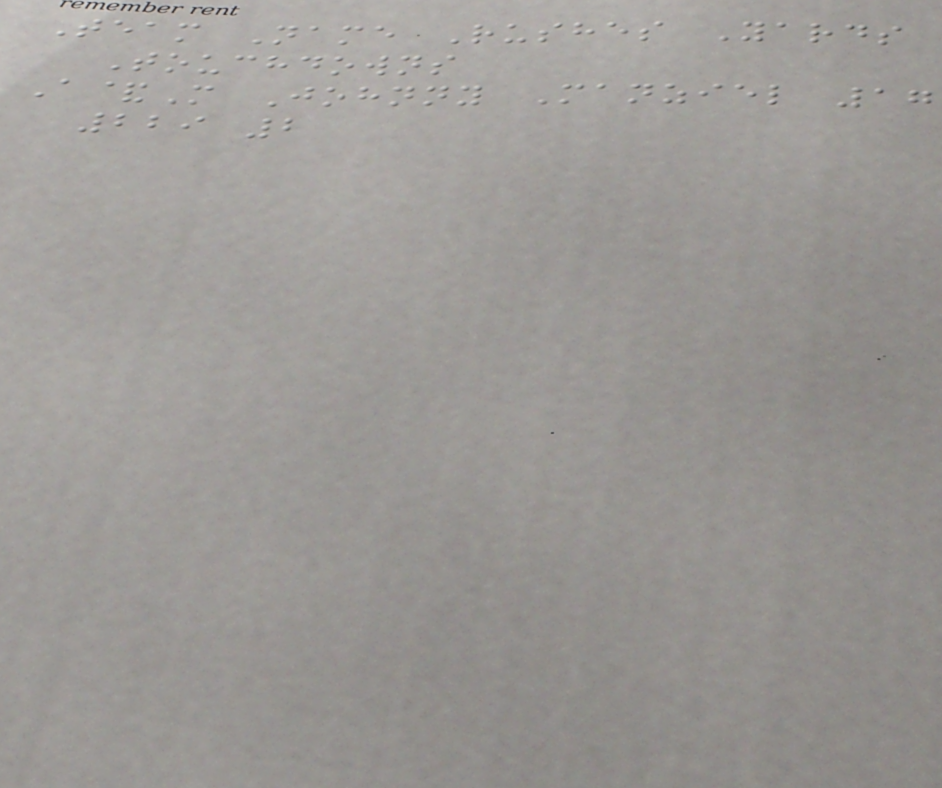Team Name Rushes Yards
Touchdowns
A&M Johnny Manziel 17
229 2
